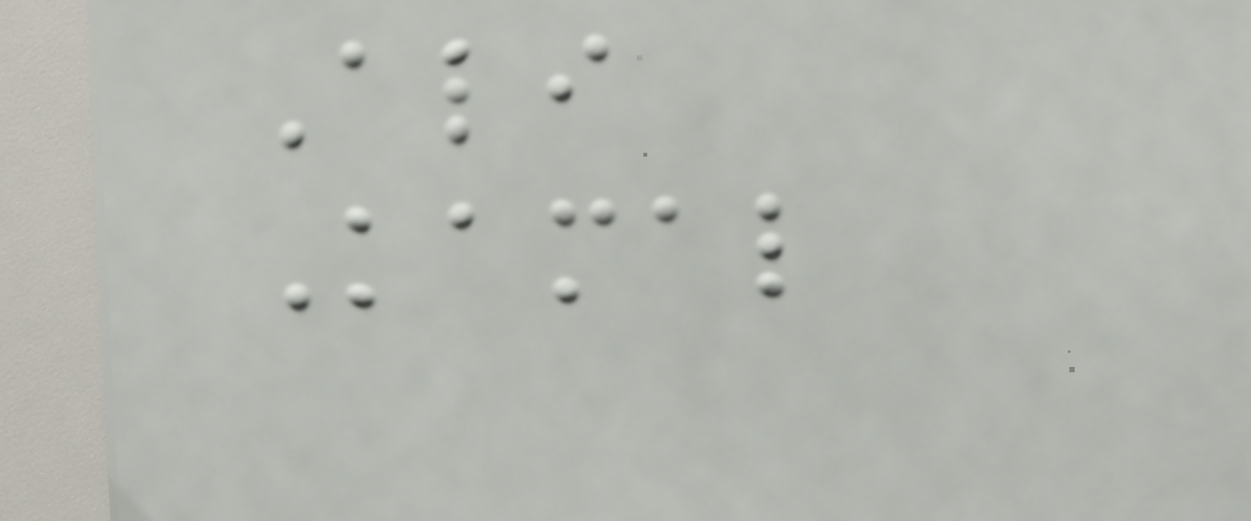Ali
Kamal
